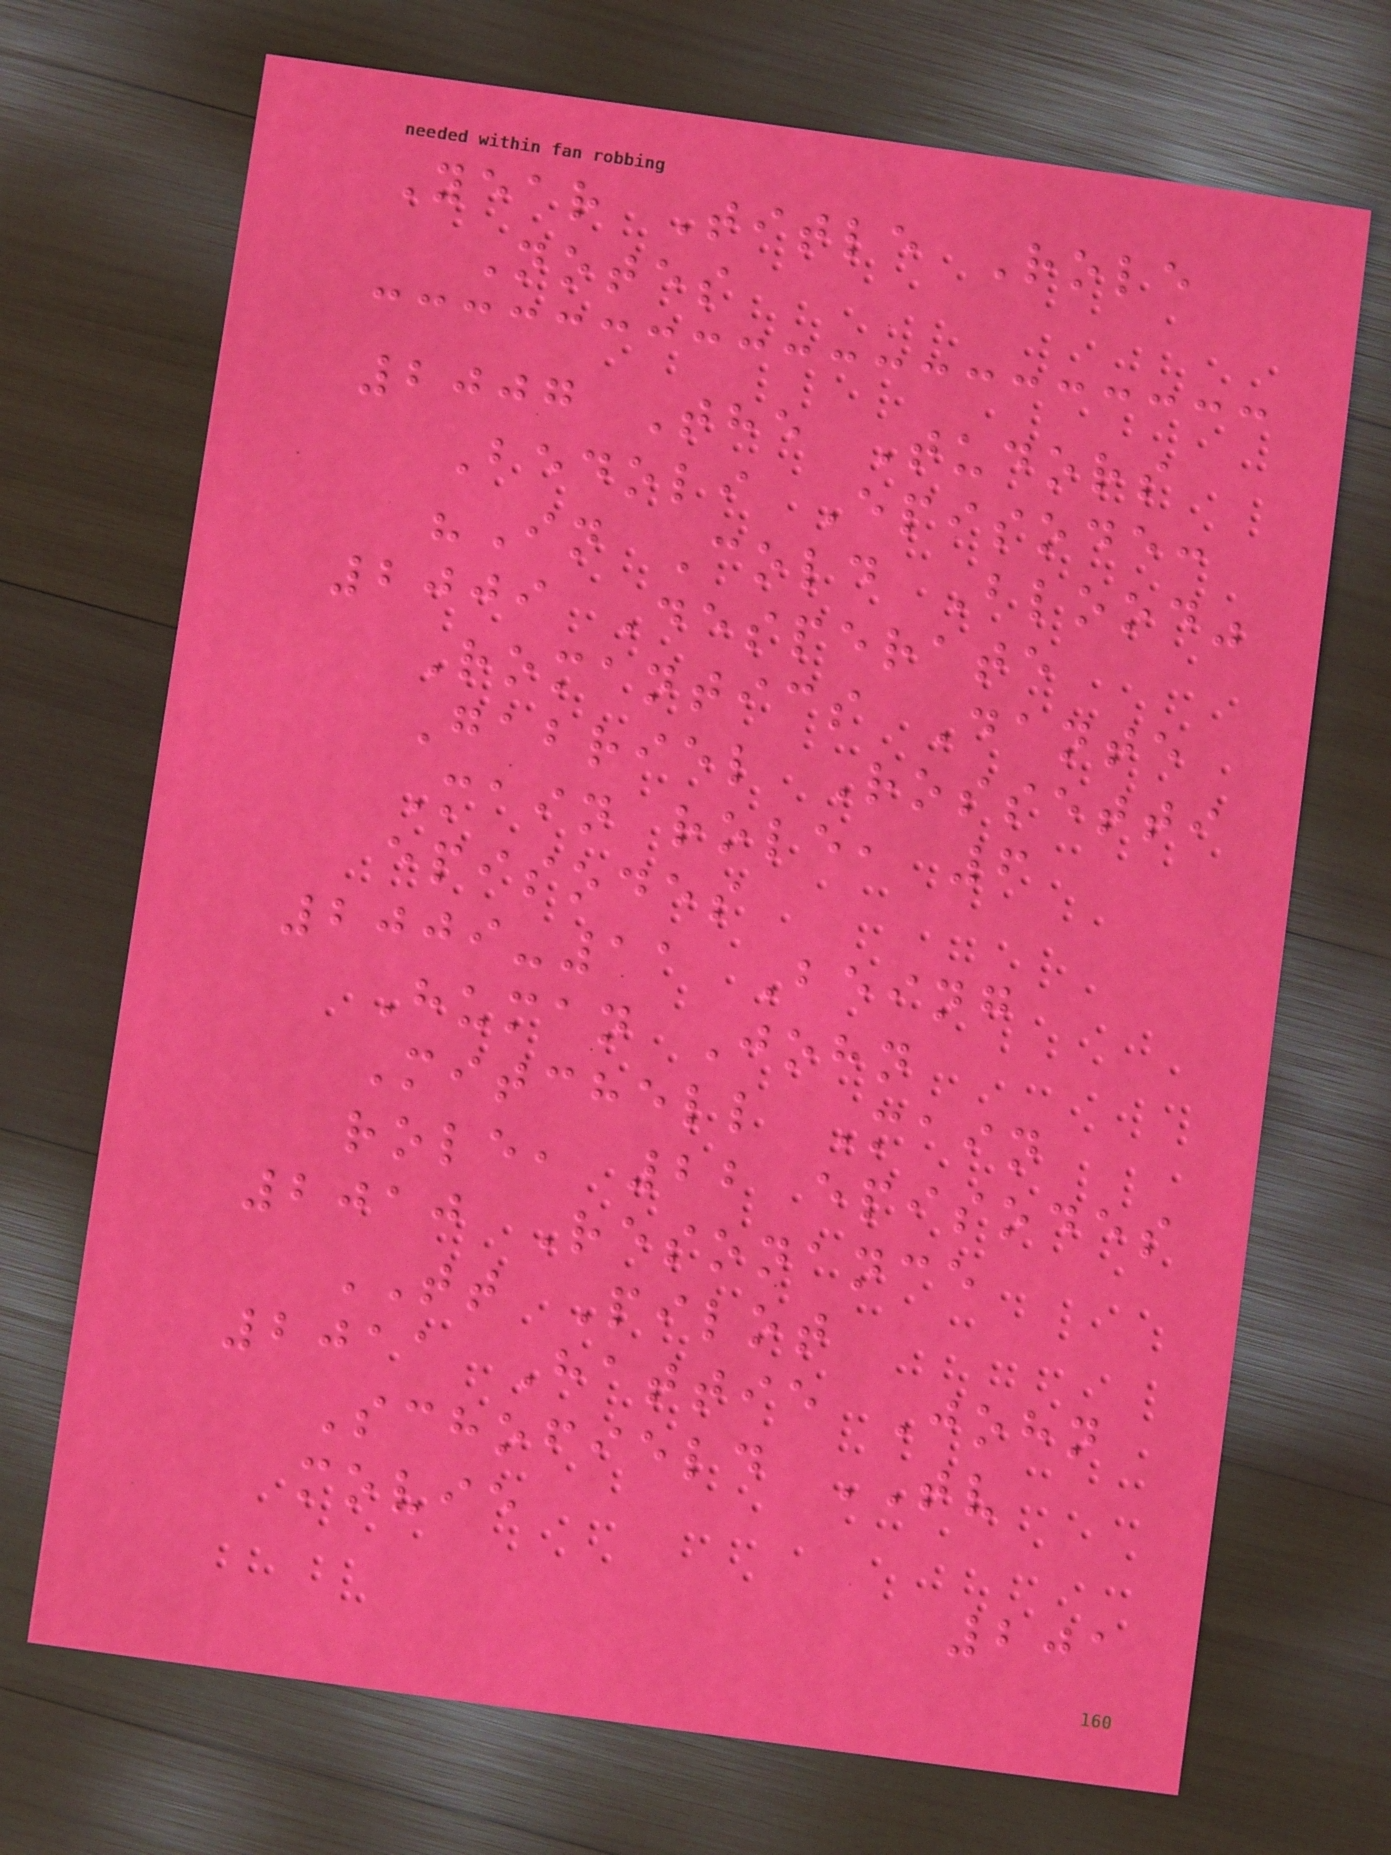Year Title Role
Notes
2007 The Tudors
Bedoli Episode:
"In Cold Blood"
2009 Desperate
Romantics Dante
Gabriel Rossetti
Main role, 6
episodes
2009-11 Being
Human John
Mitchell Main
role, 22 episodes
2010 Resonance
TT Pilot
2011 Hattie John
Schofield TV
movie
201
